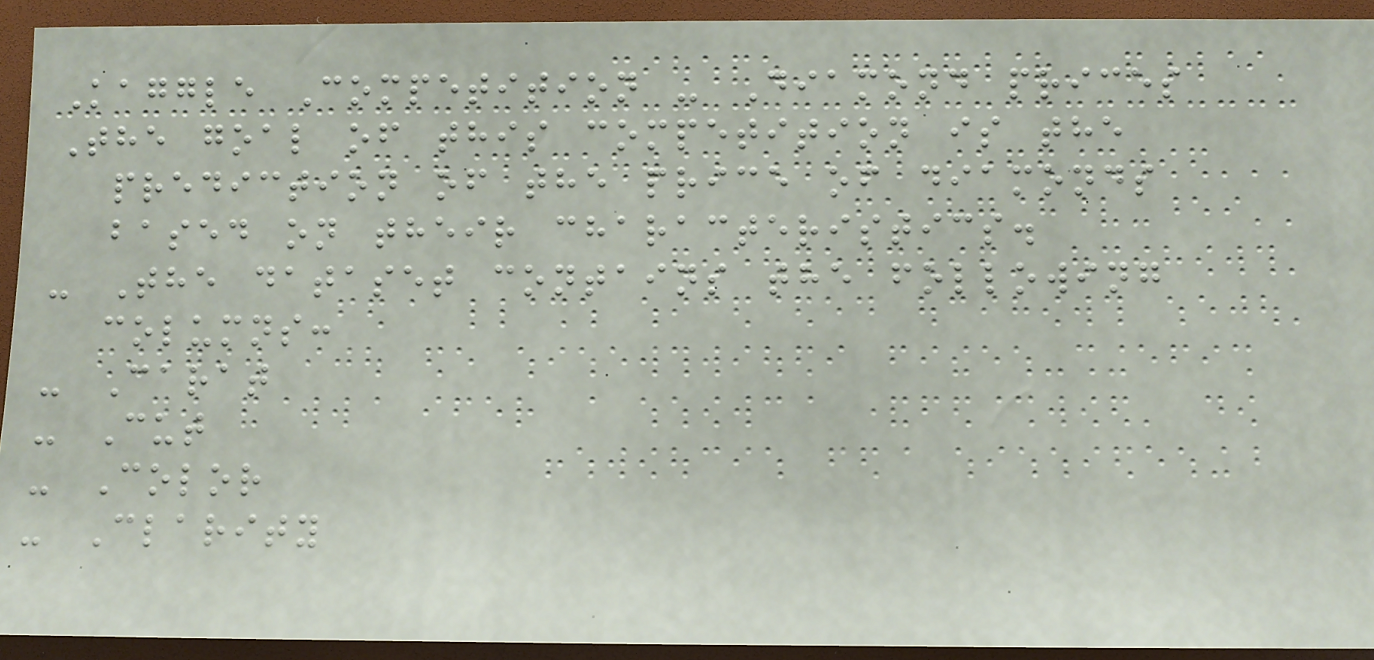Kaggle Competition - Diamond prices
The goal of this competition is the
prediction of the price of diamonds
based on their characteristics.
- The dataset contains the following
columns:
- Carat
- Cut
- Color
- Clarity
